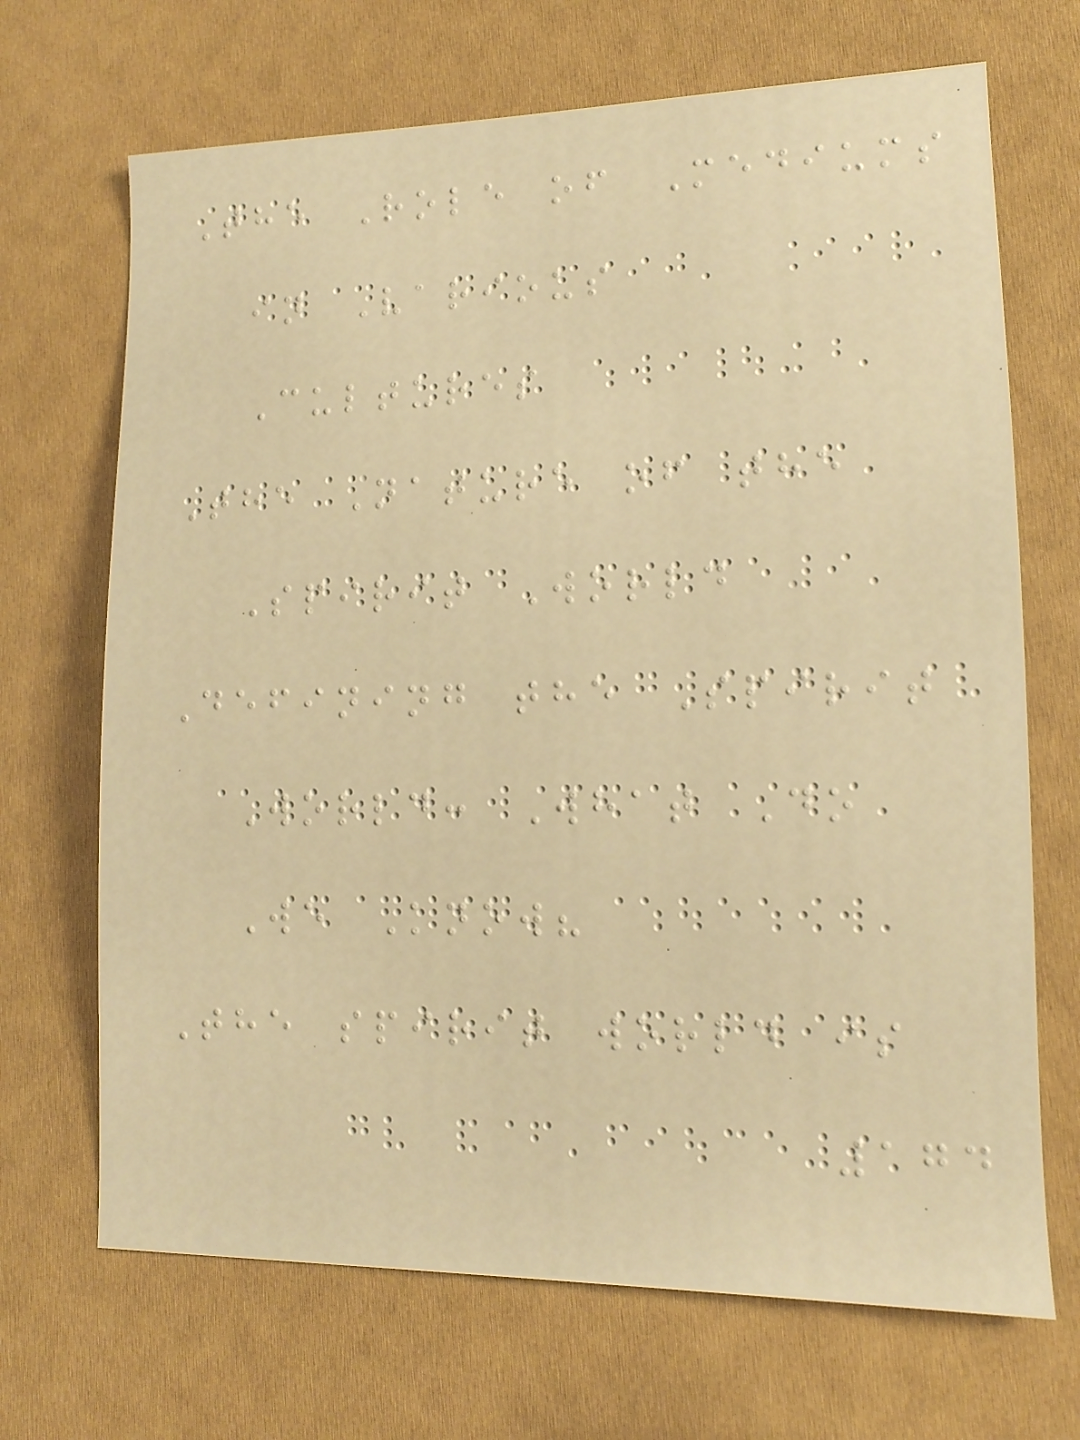The Role of Mediums
in Various
Cultures
The Nature of the
Spirit World
Defining the Spirit
World: What Do
We Know?
The spirit world is
174
